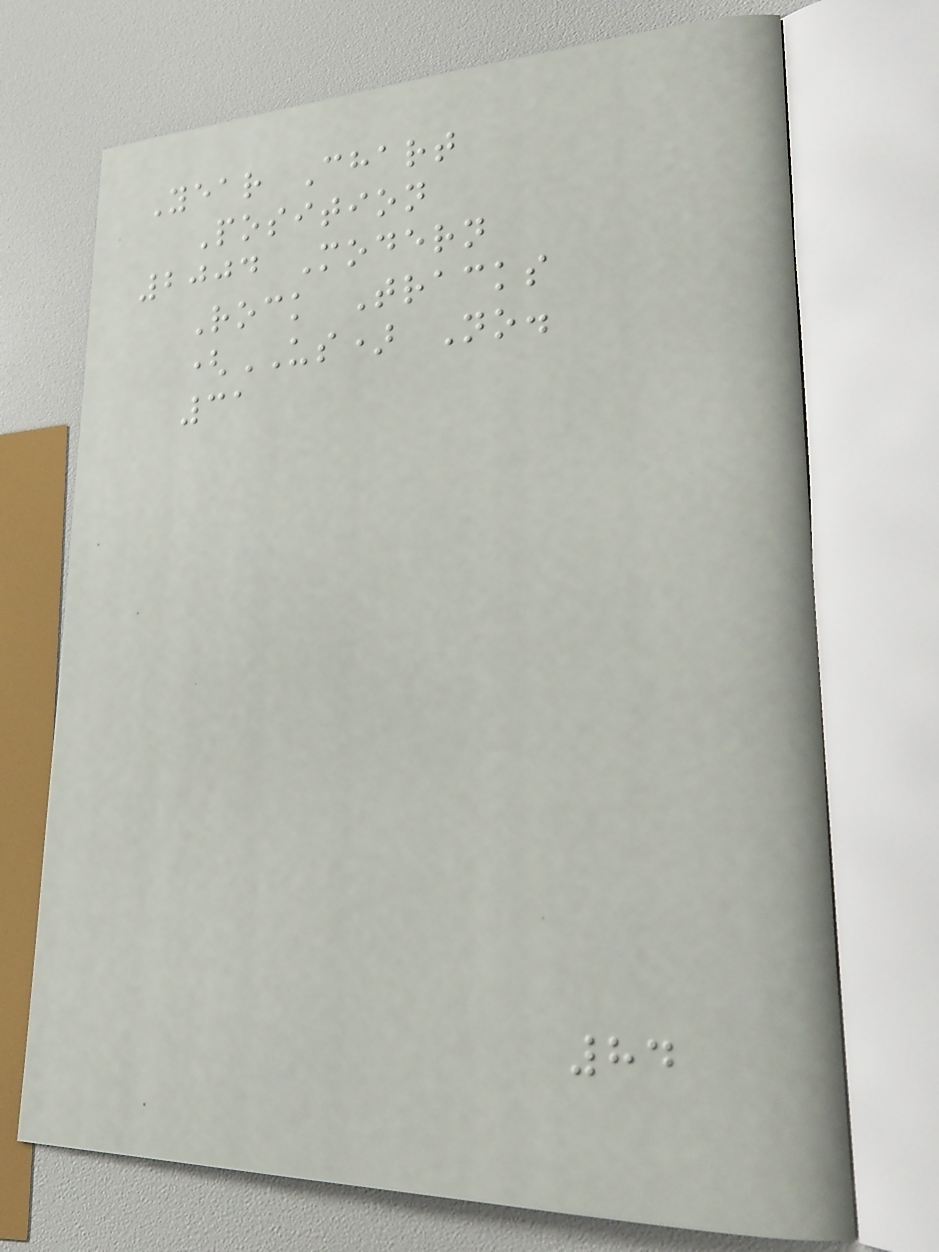Year Chart
Position
2004 Modern
Rock Tracks
(US) No.
31
84
